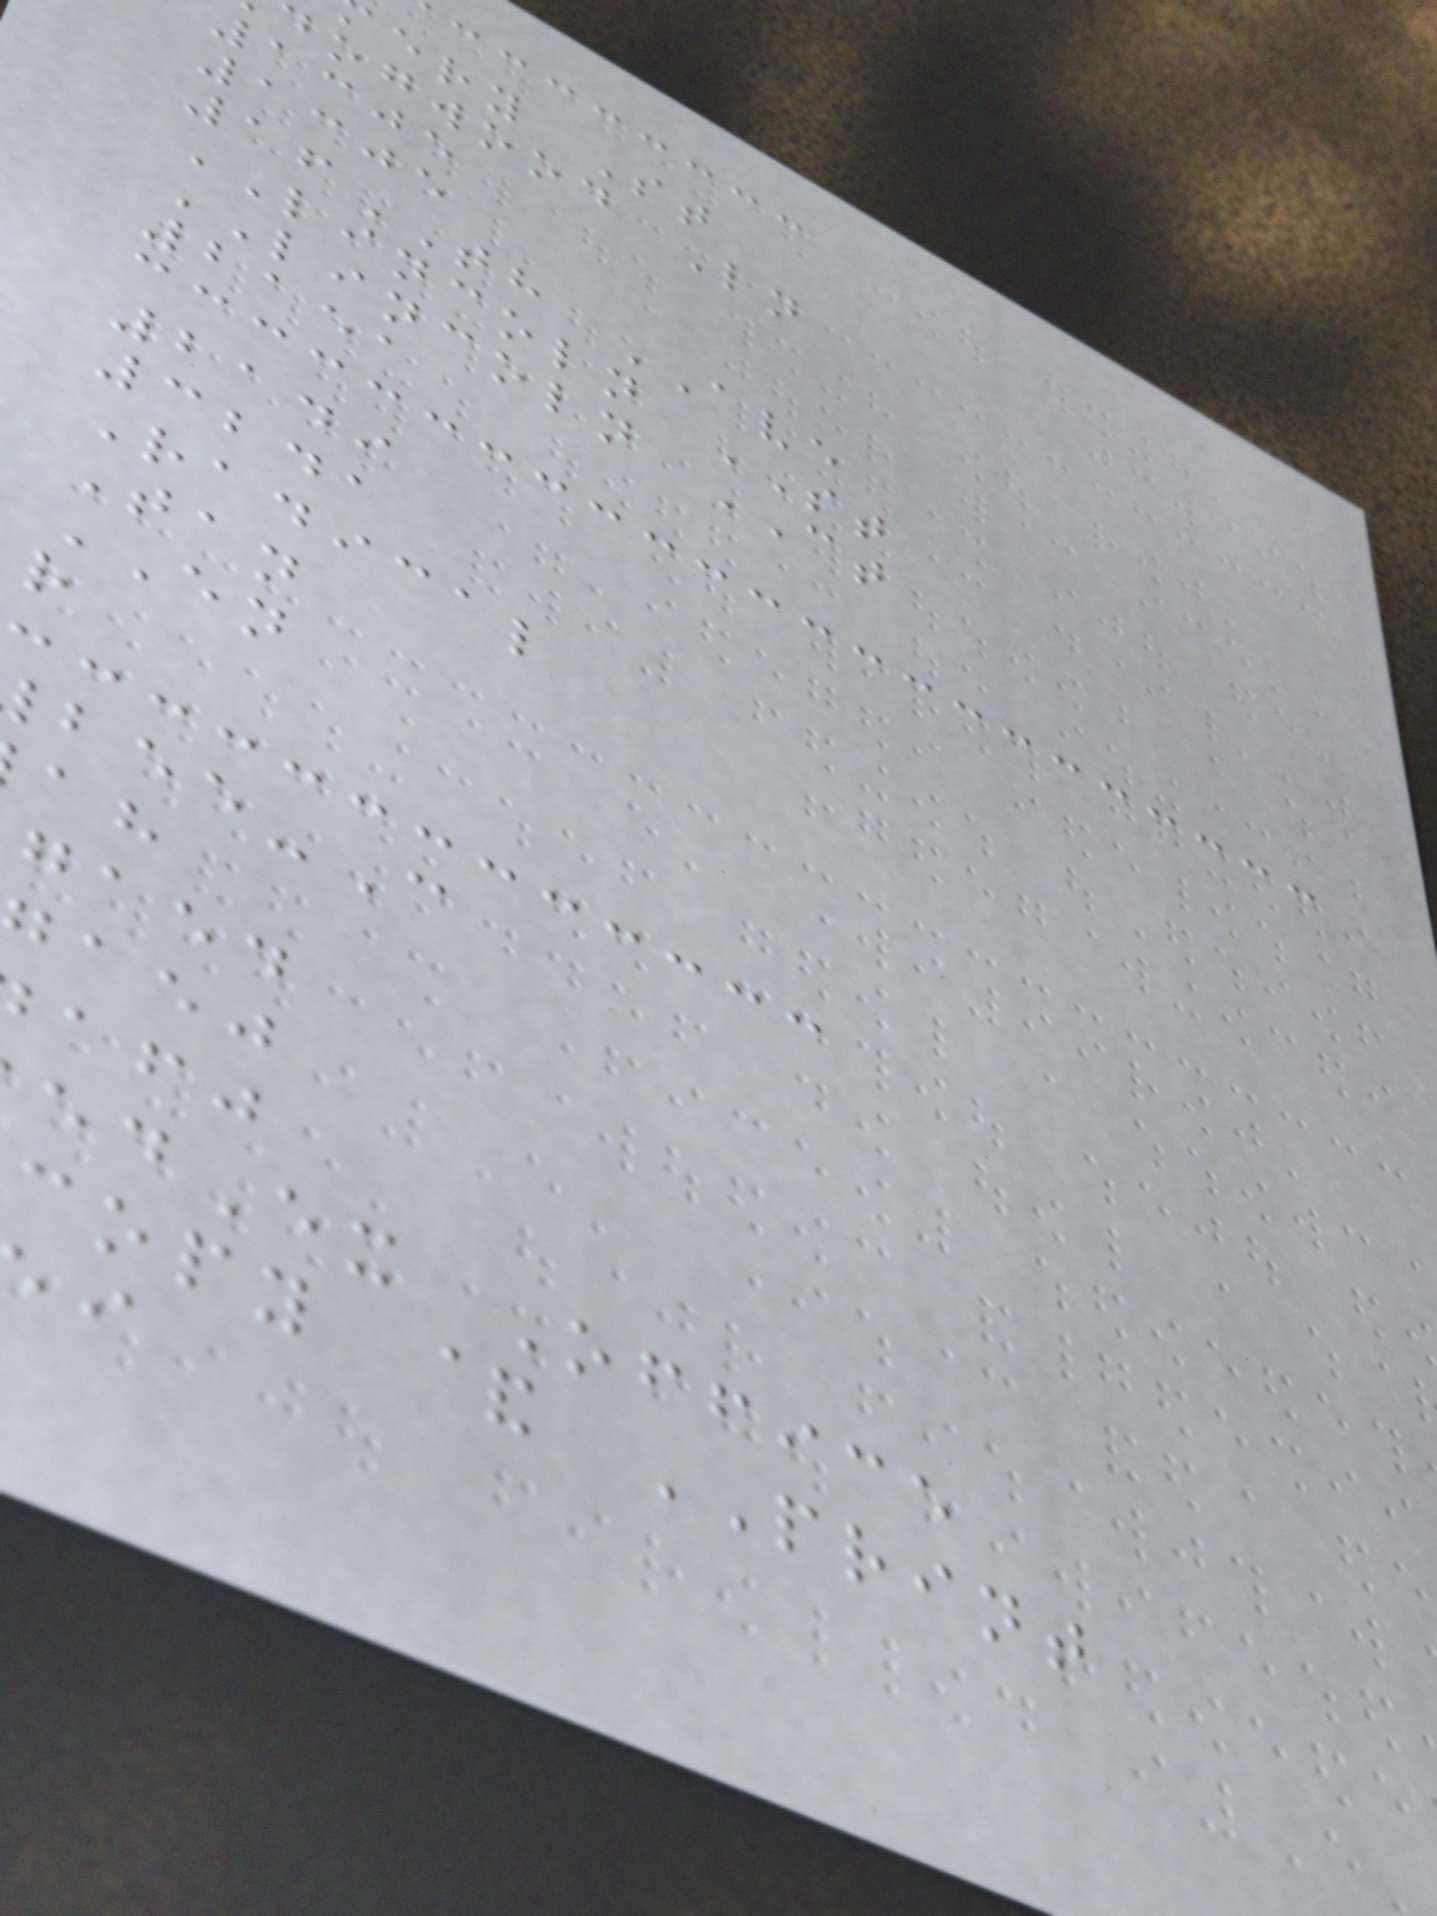ery St
ogwood Ln
1305
1305
16TH AVE
LINCOLN ST
LINCOLN CT
2151
2149
3241
Radical
Tan
EN
r
gaed
edEx Office
copy & PRINT
